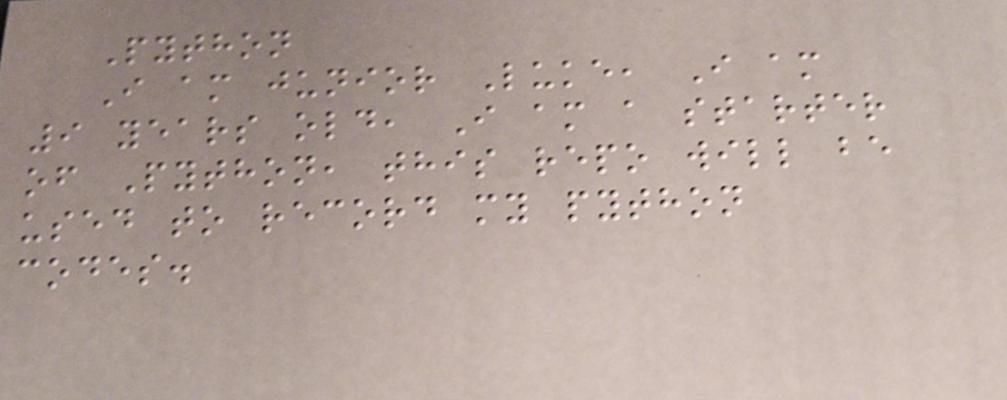Python
I am junior Luke, I am
9 years old, I am a starter
of Python, this repo will be
used to record my python
codes.
